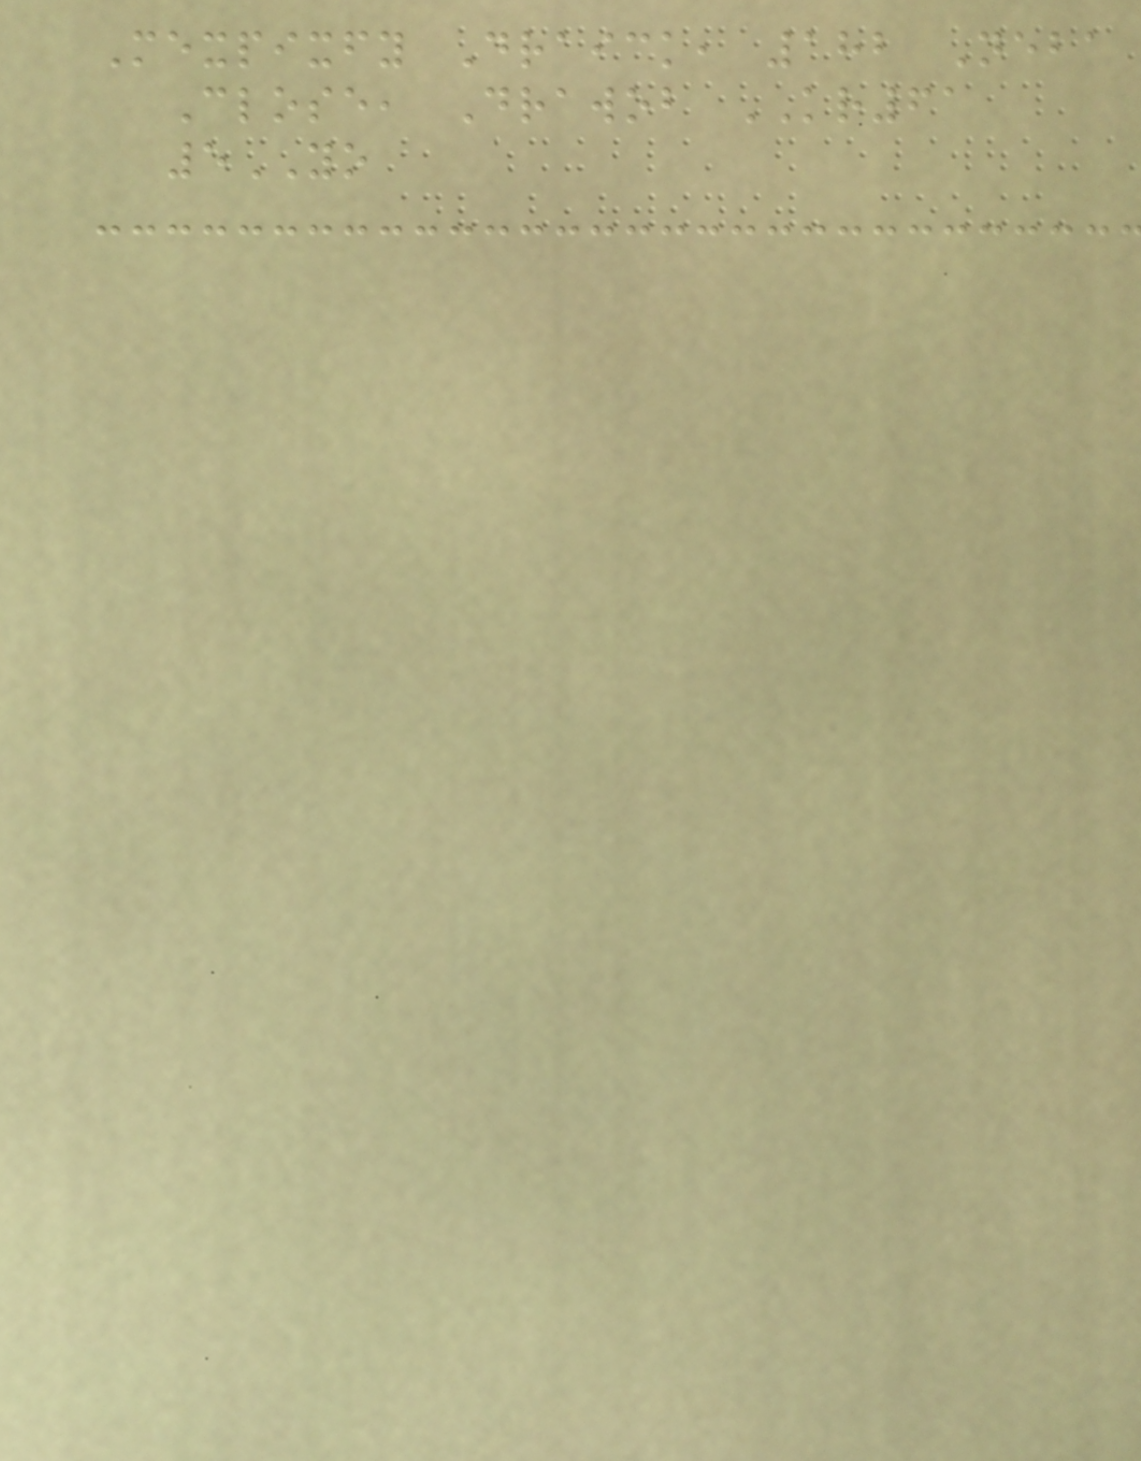Mexpixfy Draick, 182 Neba
Close, Drawob KR61
5YO
